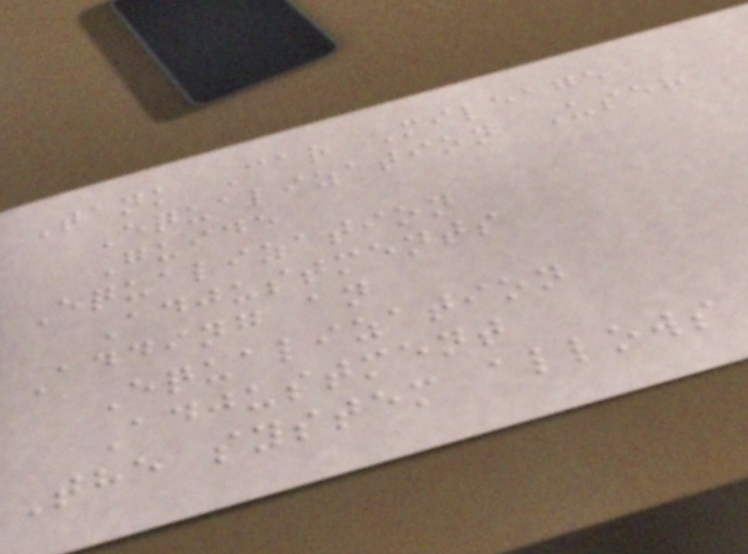Tank Car Mileage
Equalization User
Guide
Equalization
Adjustments
Adding an
Equalization
Adjustment
The system allows
